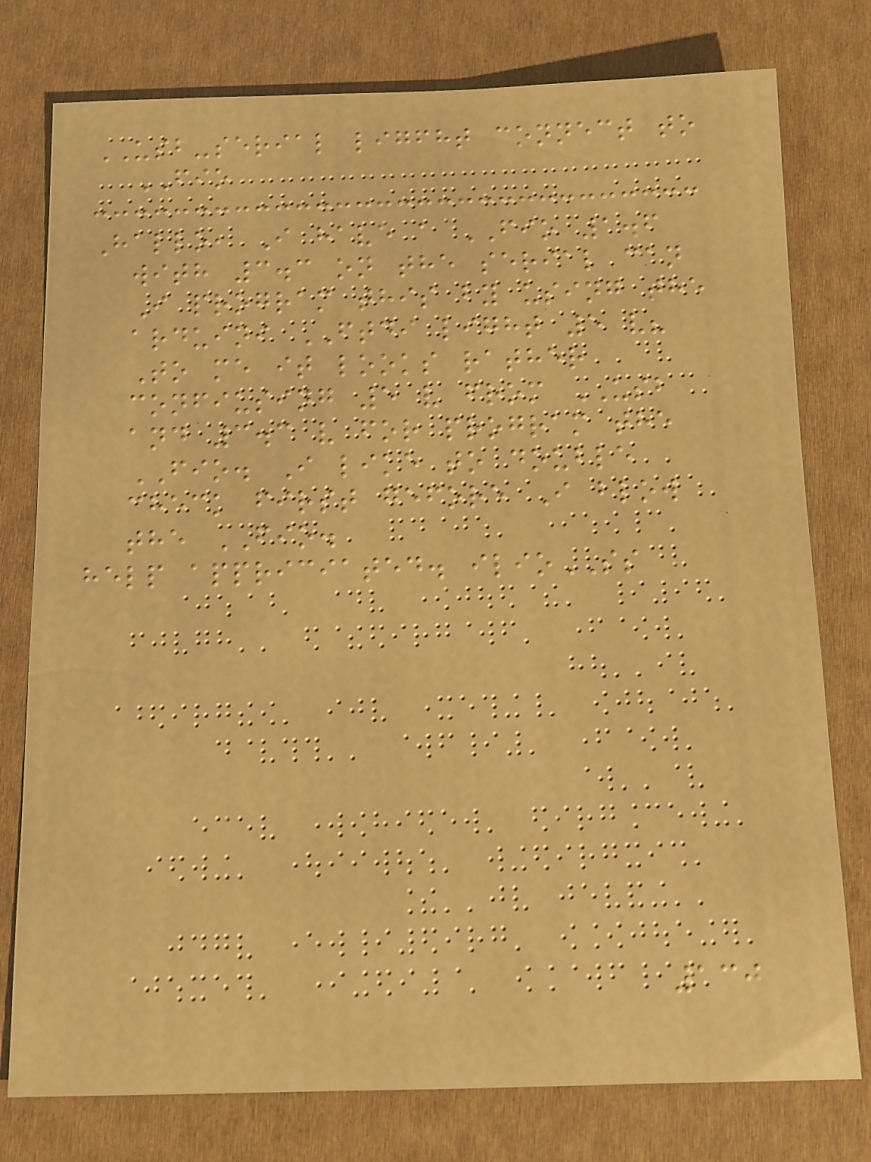USB-serial ligfht connect to
FIO
Hallo, I have a FIO 1.6
with 3.3 on the serial can
I program this by using the
arduini FTDI light 5 v?
To me it looks rather
confiusing 5 v from USB
and 3.3 v for program the
FIO. I like to double
check first gefore I blow
the FIO.
help appriciated. ilioSS
130
